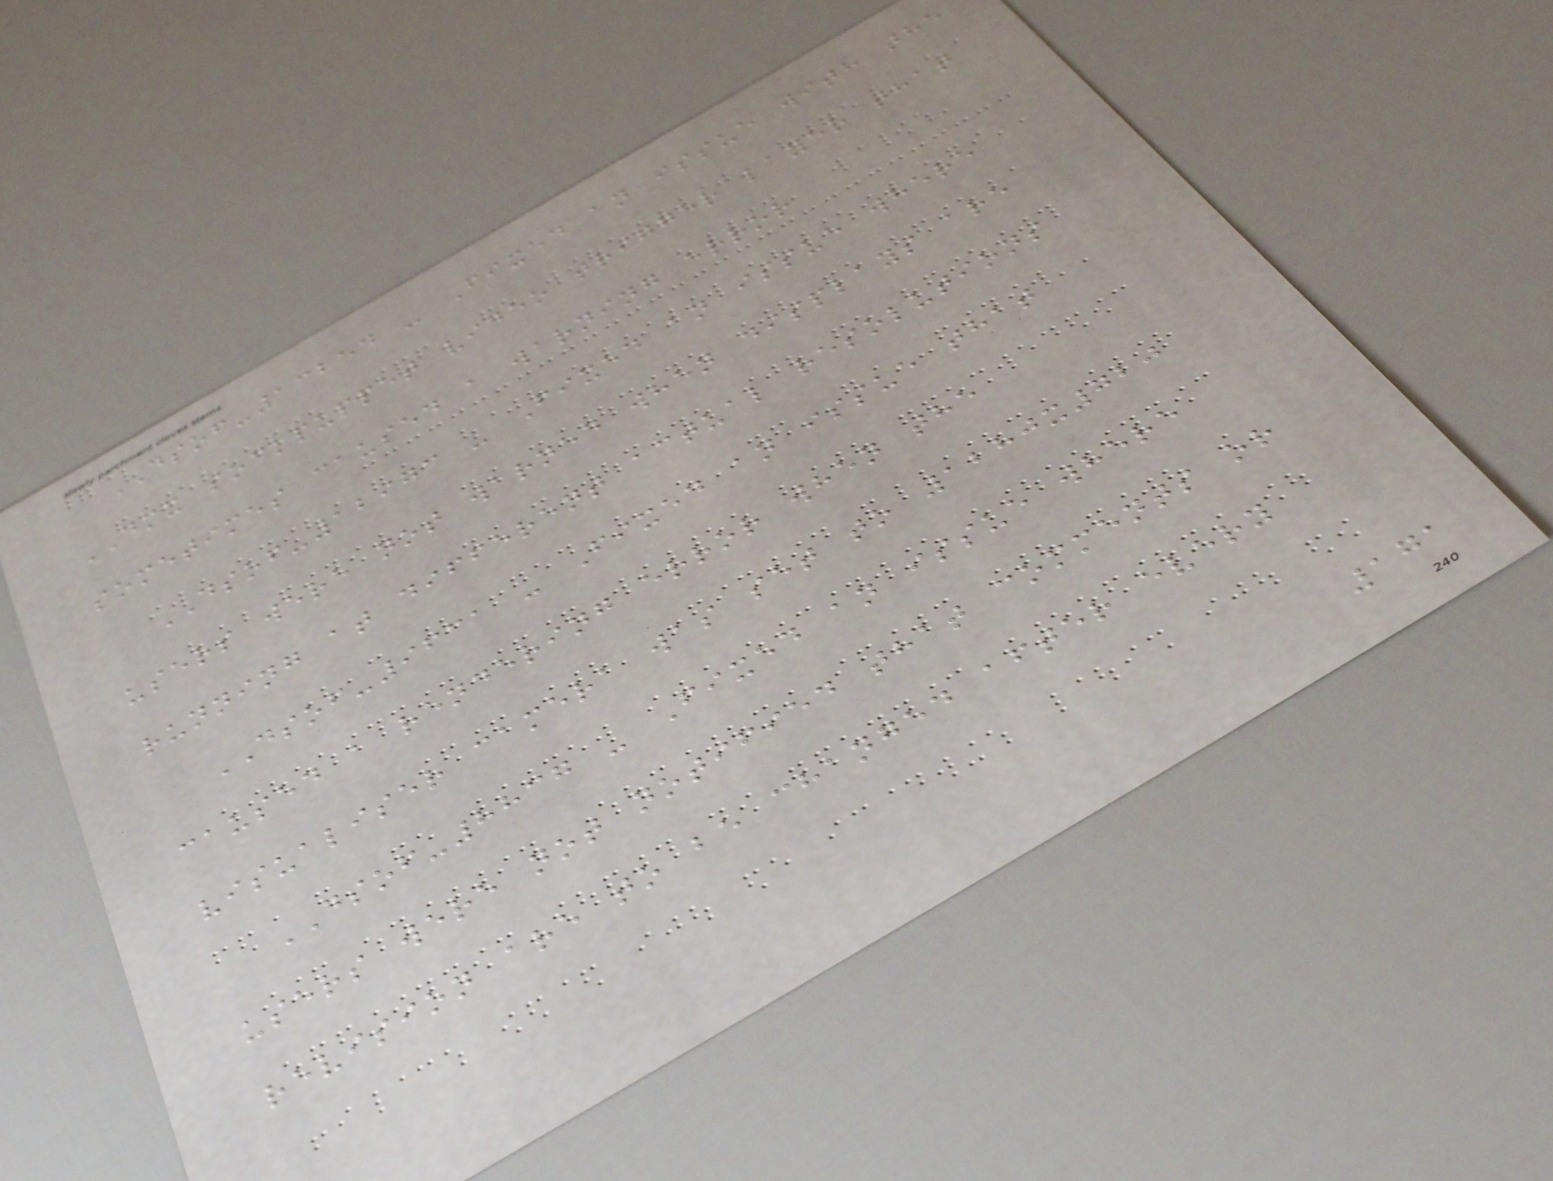DSOF-13254 - Fixed an issue with the
DMX sockpuppet video trigger layer that
sometimes caused a warning error
DSOF-12973 - Fixed an issue where
users were not warned when displays are
running at different actual resolutions
DSOF-9631 - Fixed an issue that
caused a rendering error when the
visualiser camera was set to 1280x720
DSOF-8837 - Fixed an issue where
users were not notified that comments or
revision are to be changed after every
171
